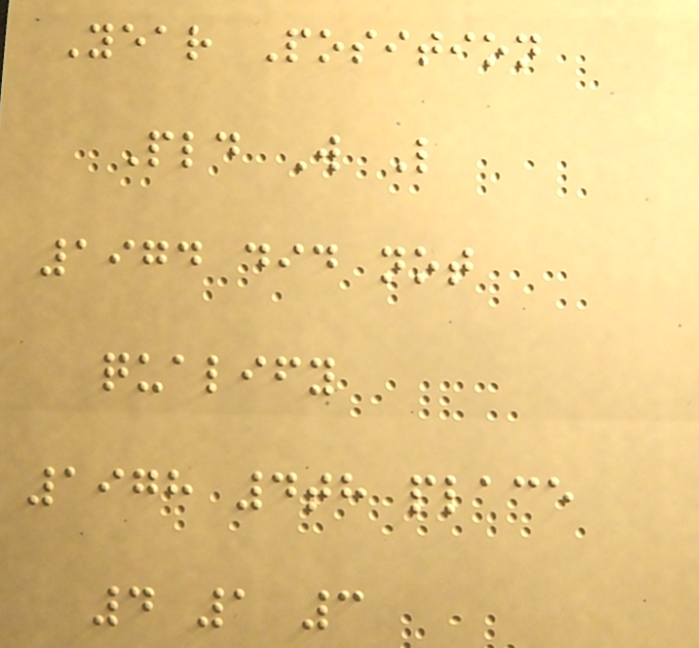Year Position
Pld W L
1974 did not
qualify
1978 4th place
4 1 3
